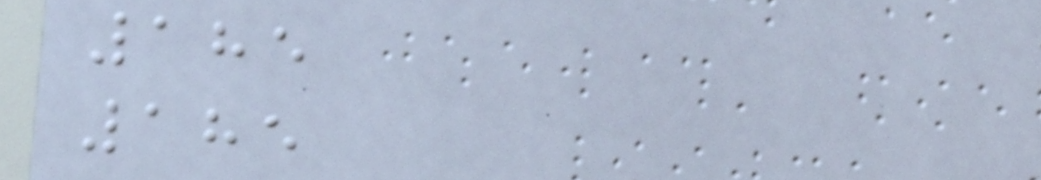185
185
